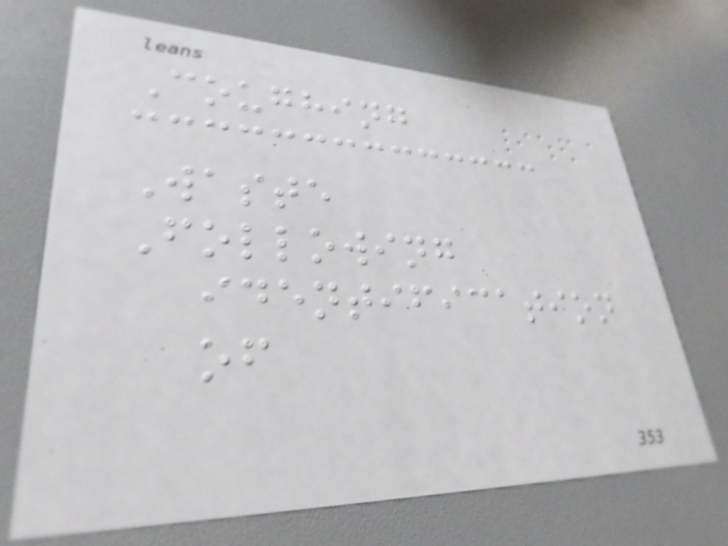Coughing
Waste
Following
identification
of
